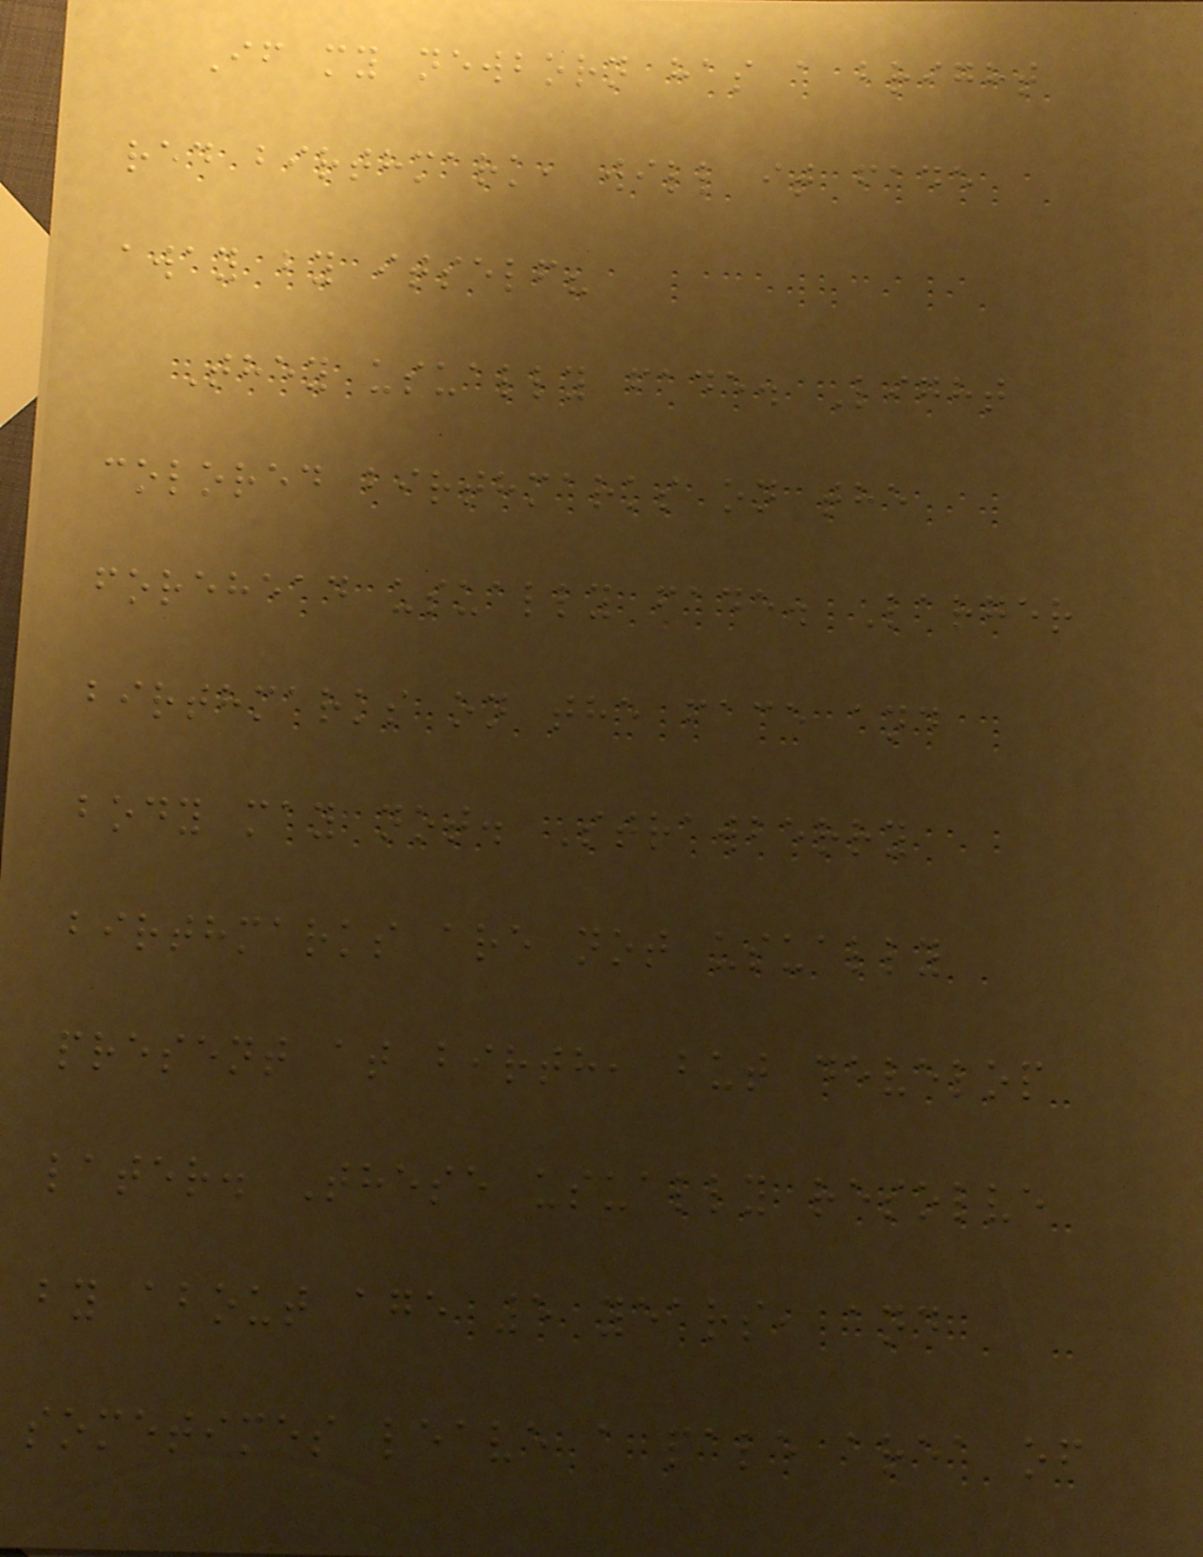If my newborn has a bright
red birthmark, will it fade
away by itself?
They usually fade. Light
colored birthmarks on the
forehead usually fade. Larger
birthmarks on the face and
body may not. Strawberry
birthmarks are not usually
present at birth, but develop
later. These usually resolve
by about age 5 years, and
sometimes leave a pale area of
